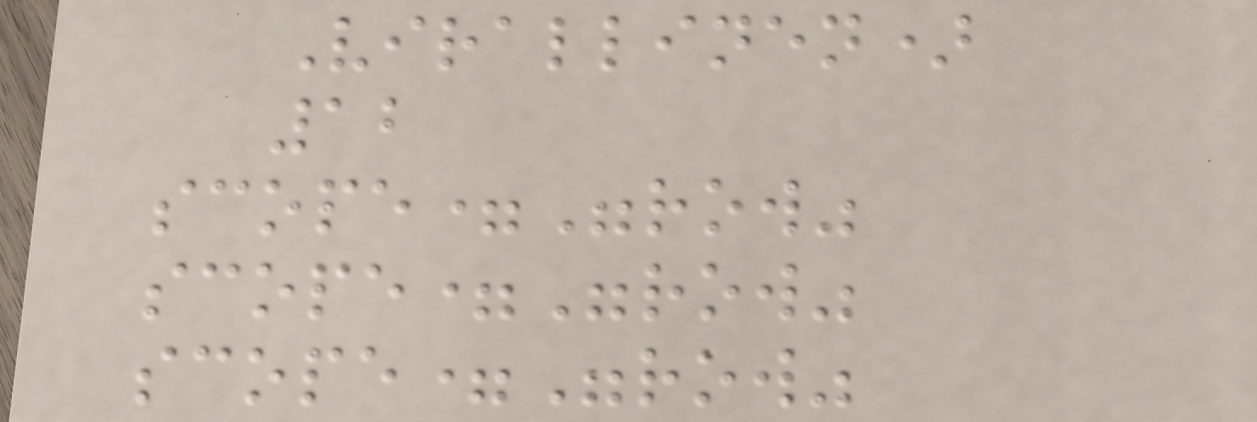Virallinen)
12
scope="row"
scope="row"
scope="row"
